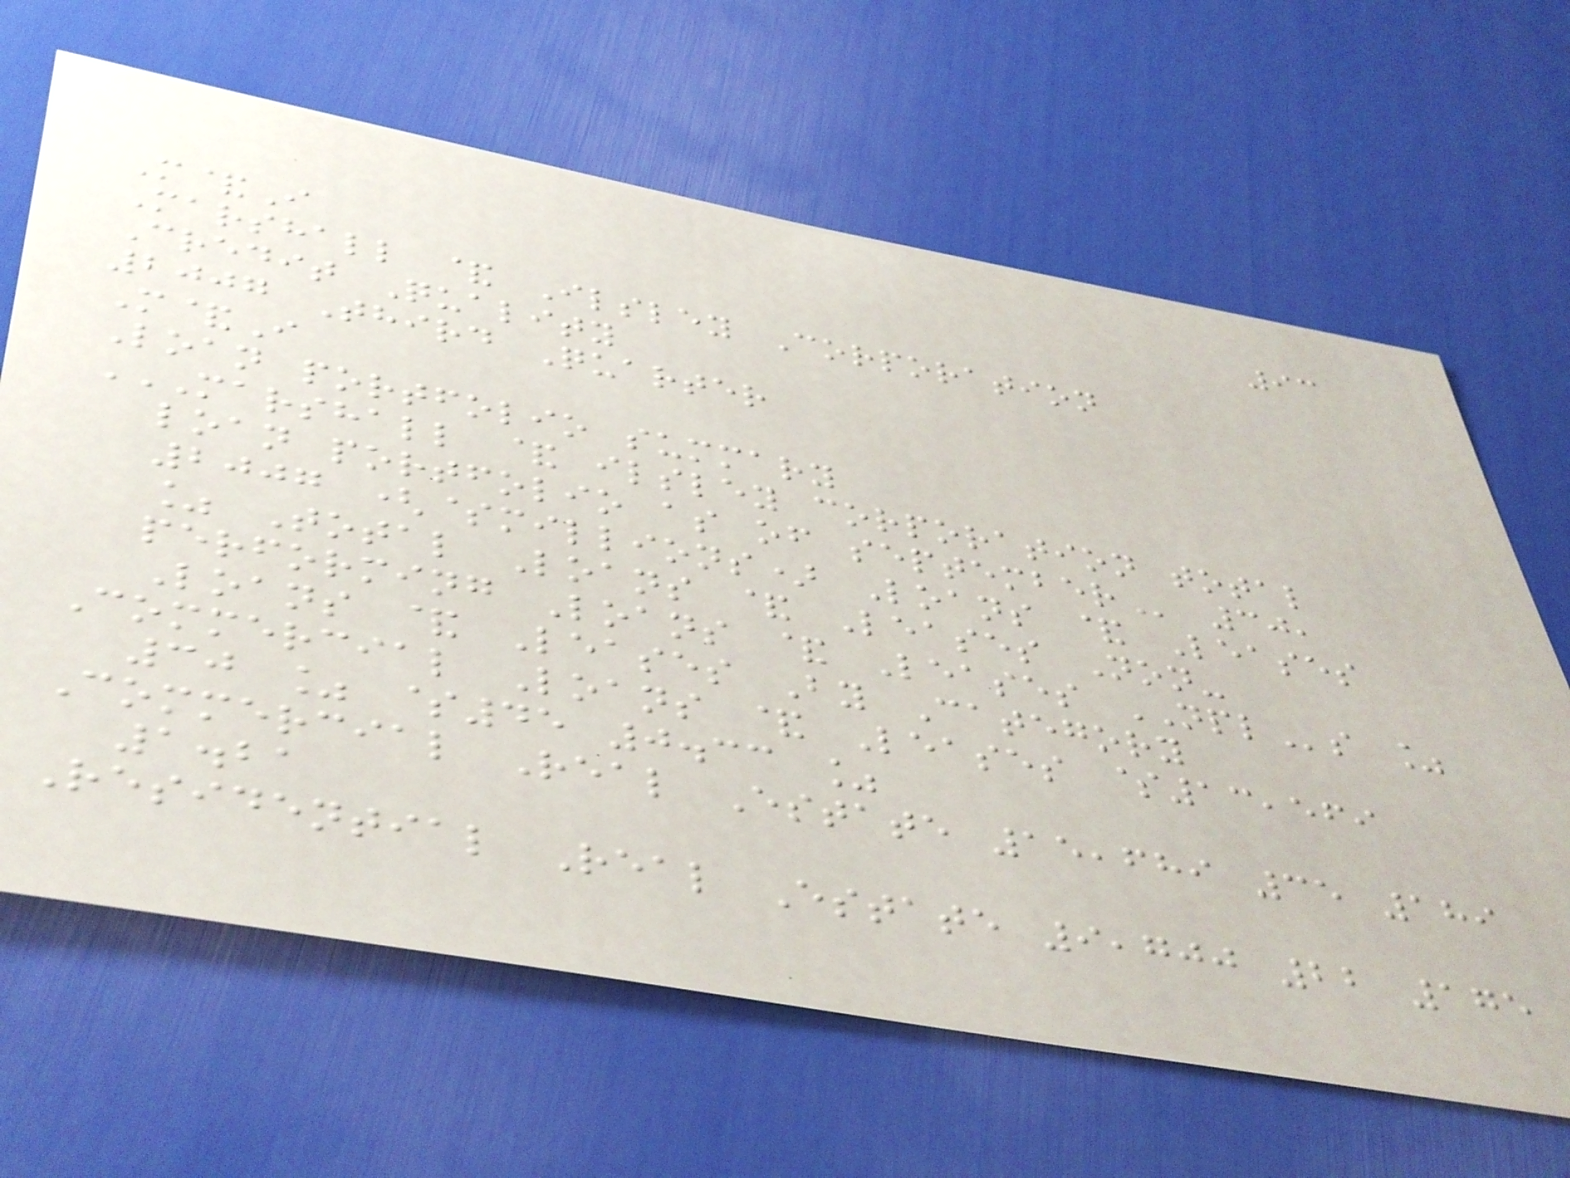93
M&I
Marshall & Ilsley Corporation
Credit Quality
2007 Third Quarter
M&I
Loan portfolio summary
MARSHALL & ILSLEY CORPORATION TOTAL
LOAN PORTFOLIO AS OF SEPTEMBER 30,
2007 ($millions) Loans & Leases
% Total Loans & Leases Non-
performing Loans & Leases NPLs %
Loans & Leases By Category
Commercial Loans & Leases $13,569
30 % $45 0.33 %
Commercial Real Estate 15,689 35 189
1.21
Residential Real Estate 9,700 22 175
